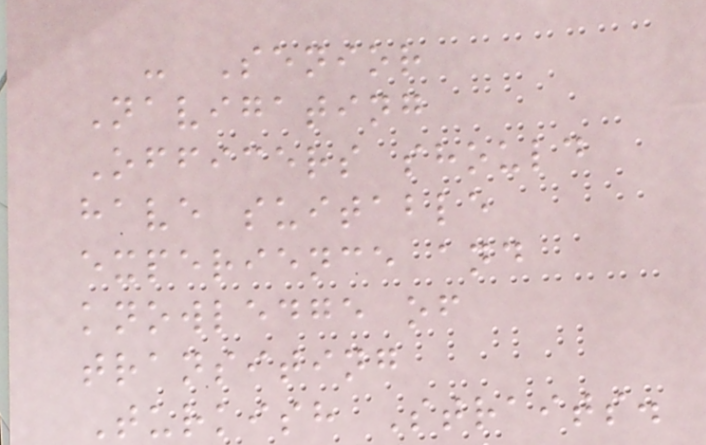- Senior
Navigating
Officers should
have suitable
experience and
knowledge of
transiting
Turkish Straits.
